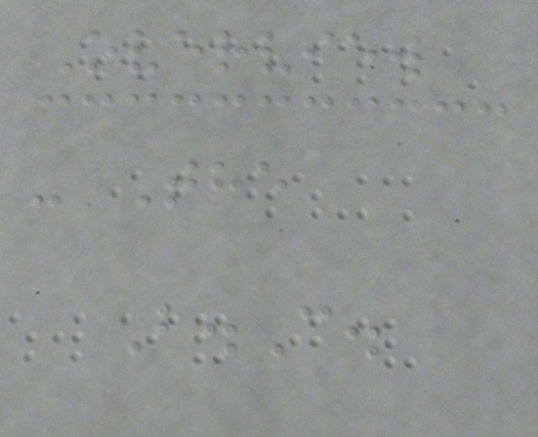Overview
- The
B.C.
